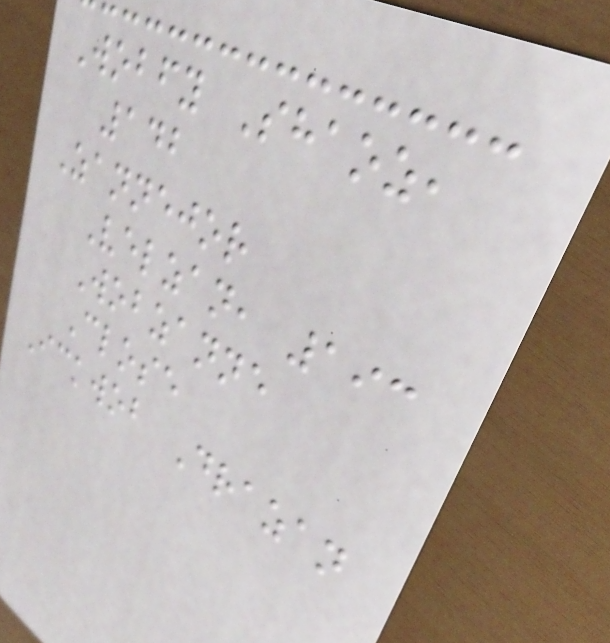Wobfy Shaoz,
142
Zannejor
Velzan, 193
Wobzanne
Close
Ickwob Drazan
